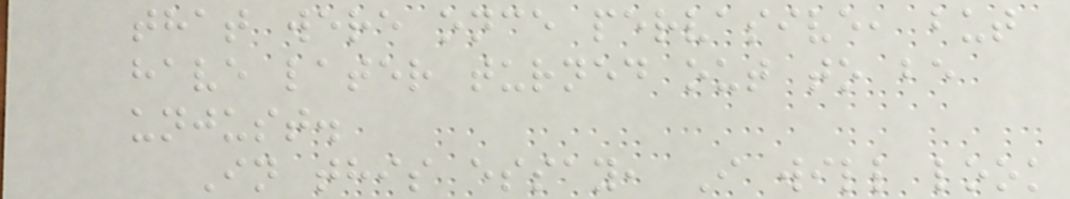that were once pervasive, but
have later turned out to be
unjust.
In this essay, I will look
